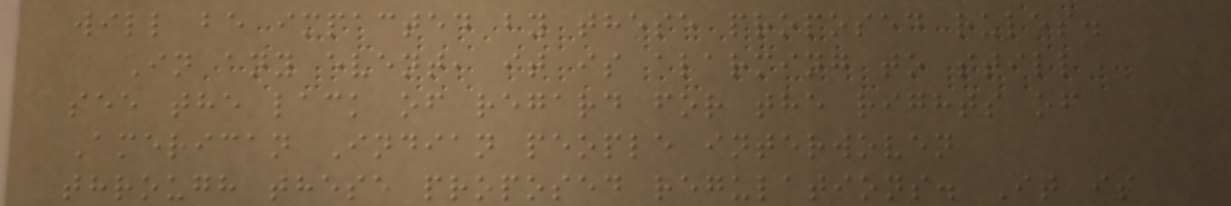will be impacted by these proposed rules.
In any event, it is alarming to still
see the lack of regard for the rights of
American Indian people interwoven
through these proposed regulations. It is
